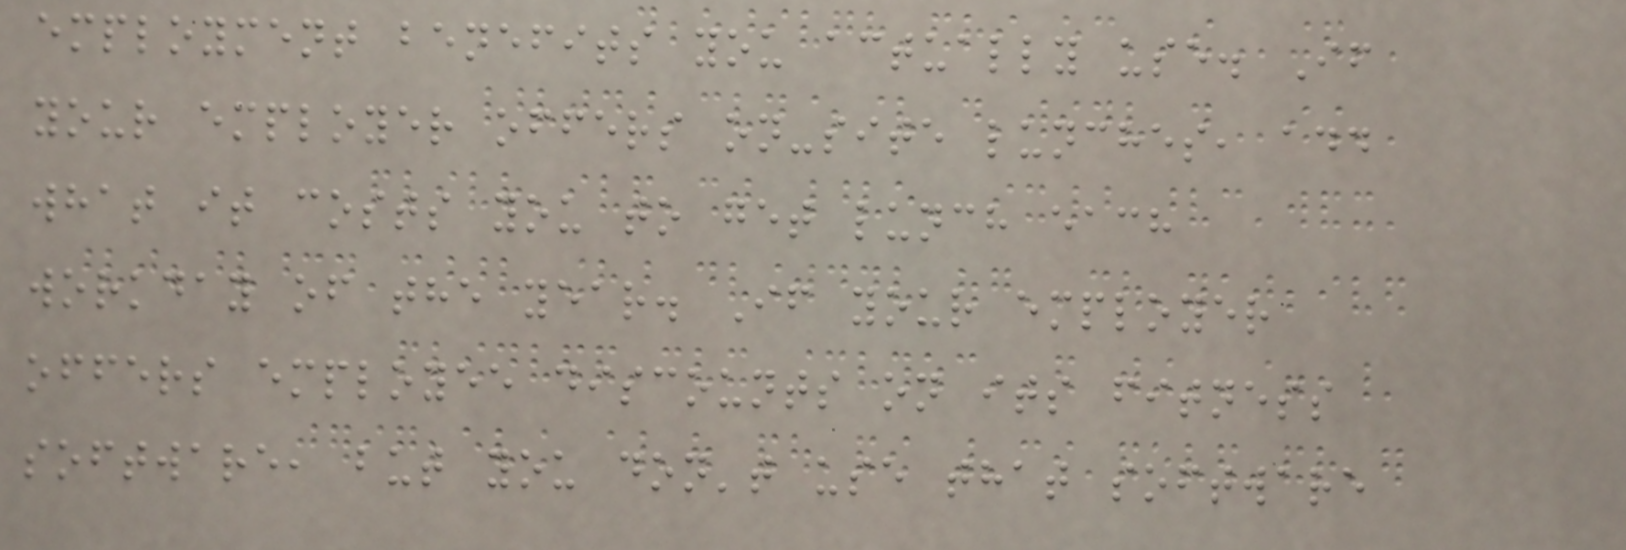employment benefits you actually use. If
your employer offers on-site lunches, add
what it costs you to get lunch each
workday of the year. If your employer
offers employee discounts on its fitness
software, but you don't use that software
